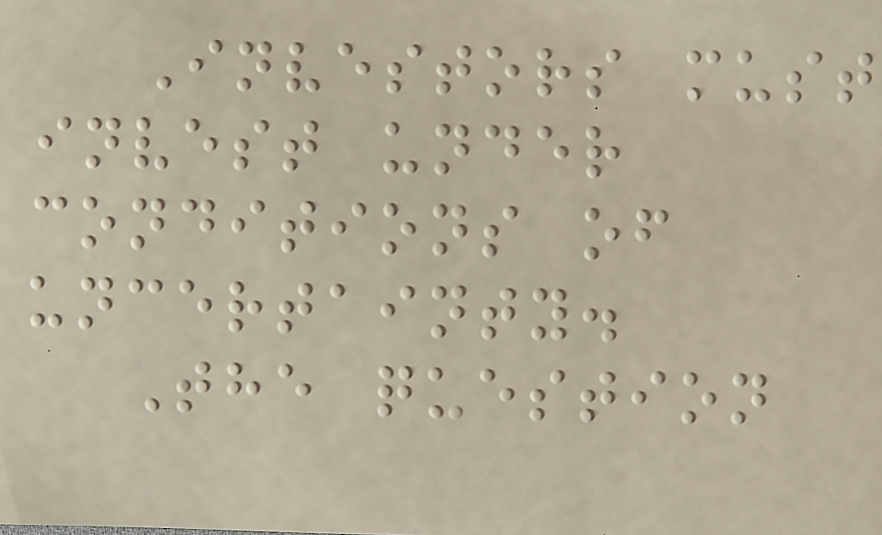Investors must
invest under
conditions of
uncertainty.
The question
